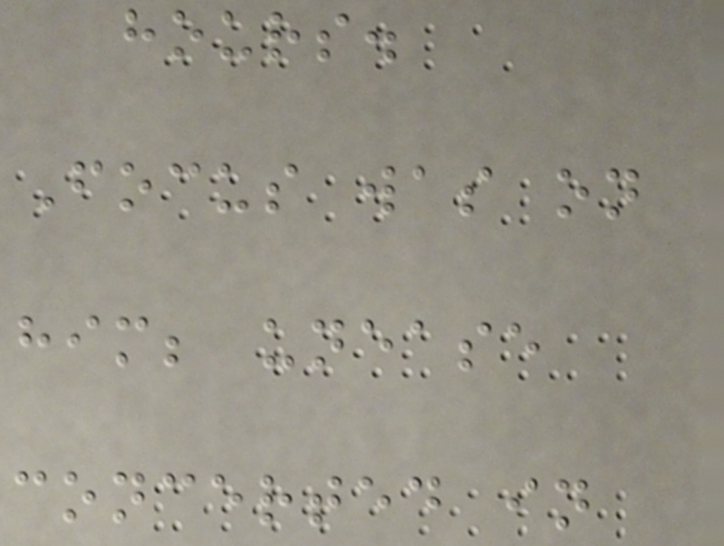hours.
Focus was on
him; unease
concerted in
